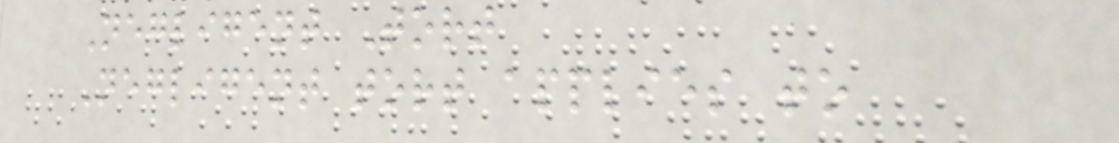Negligent Tort
Negligent tort applies to
